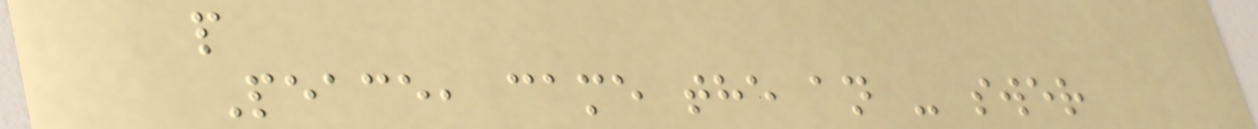p
Peace, came the an - swer
